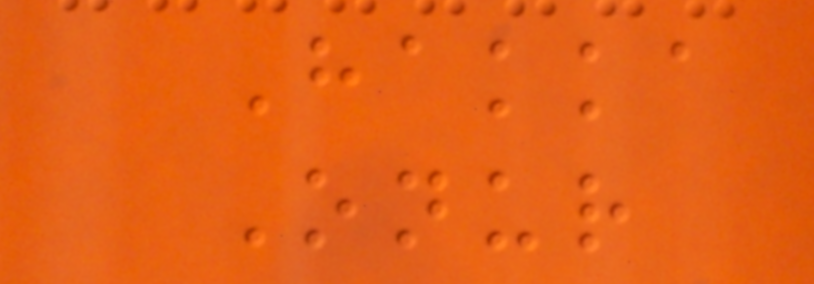Hakka
Onur
